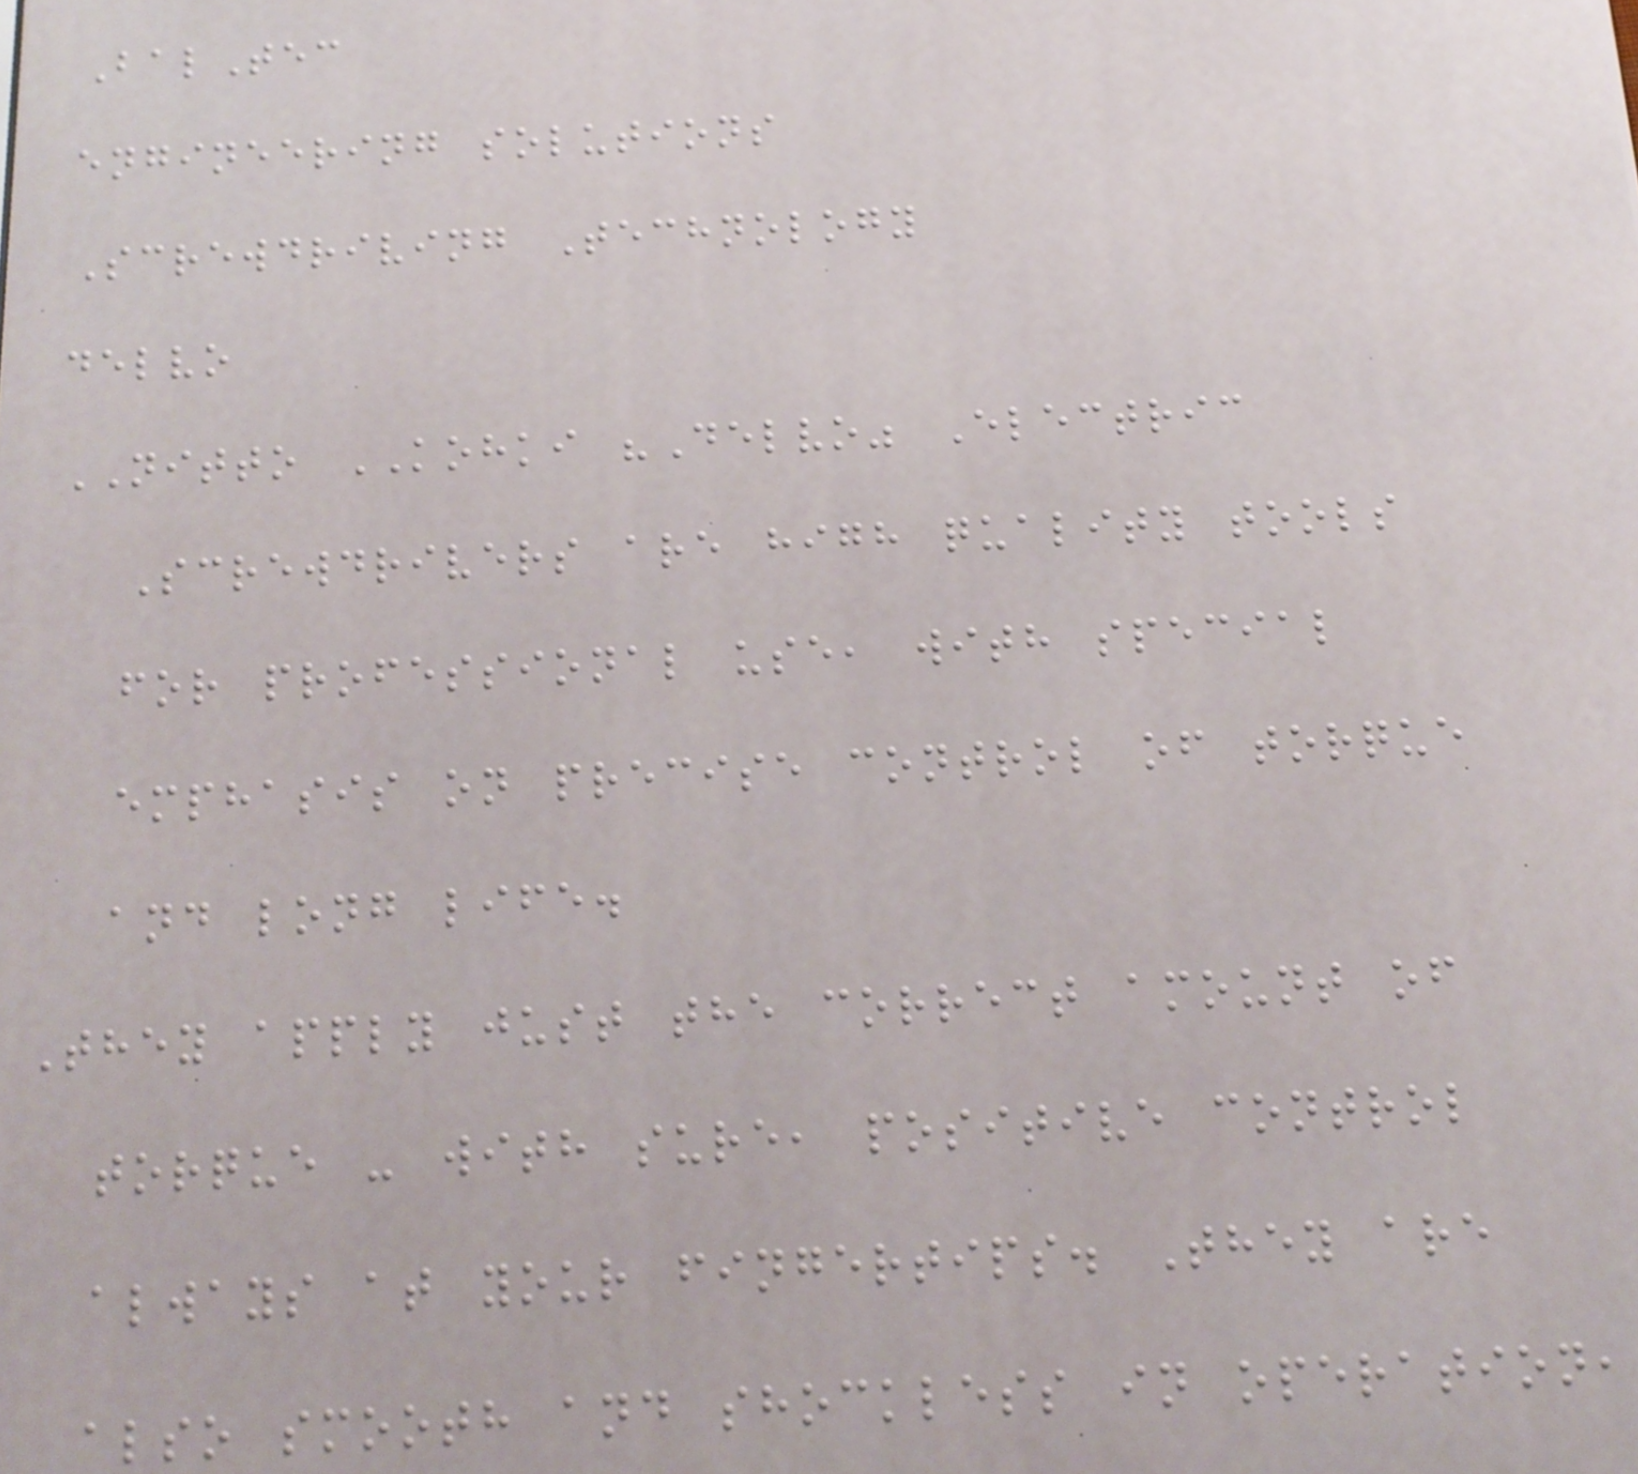BalTec
engineering solutions
Screwdriving Technology
delvo
NITTO KOHKI "Delvo" Electric
Screwdrivers are high quality tools
for professional use, with special
emphasis on precise control of torque
and long life.
They apply just the correct amount of
torque - with sure, positive control
always at your fingertips. They are
also smooth and shockless in operation,
